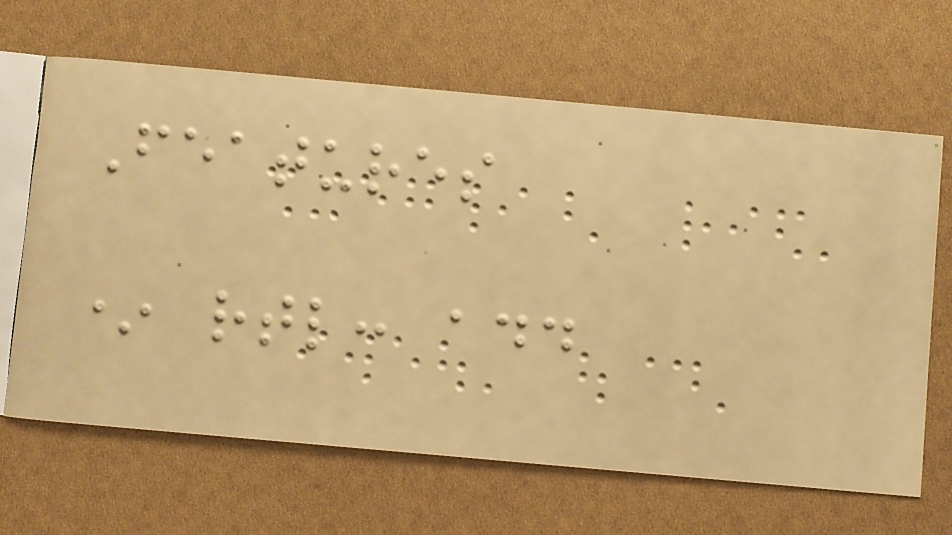Features
* rtl: add
